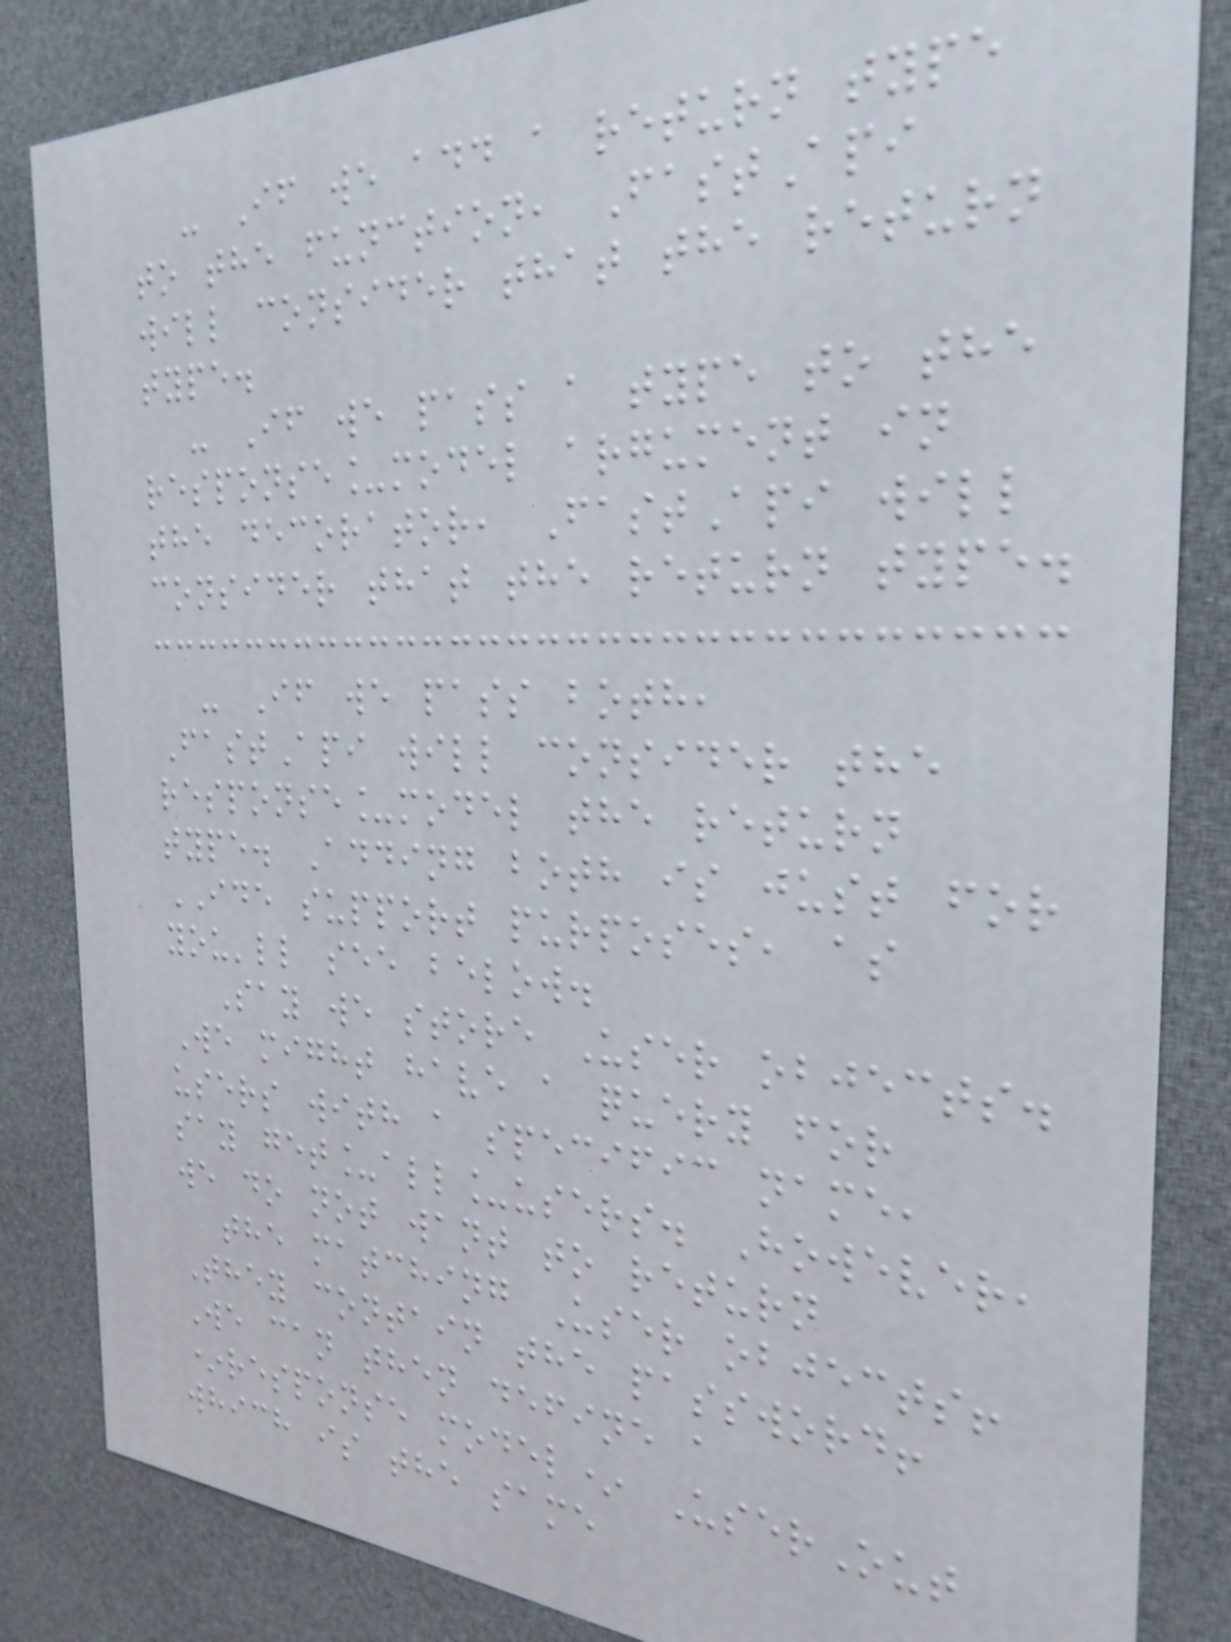- If we add a return type
to the function, FastApi
will consider that the return
type.
- If we pass a type to the
response_model argument in
the decorator, FastApi will
consider that the return type.
- If we pass both,
FastApi will consider the
response_model the return
type. Adding both is just for
IDE support purposes, as
you'll see below.
Say we store User objects.
We might have a query for
users with a specific name,
say get_all_users. However,
we do not want to return
the matching User objects!
They contain the password!
We can then define a
*response model* UserOut
which is the same
